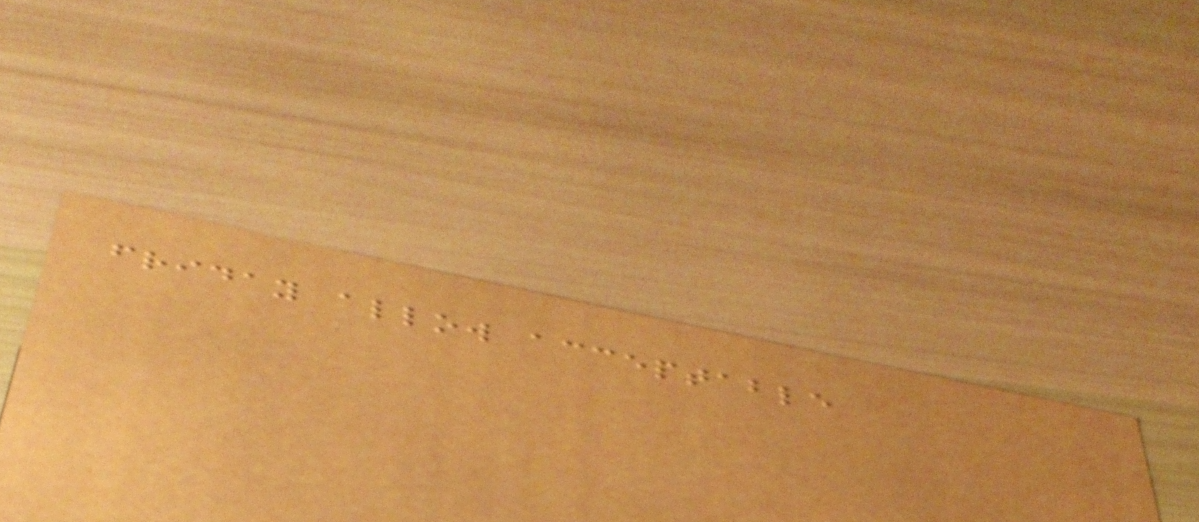friday allow acceptable
